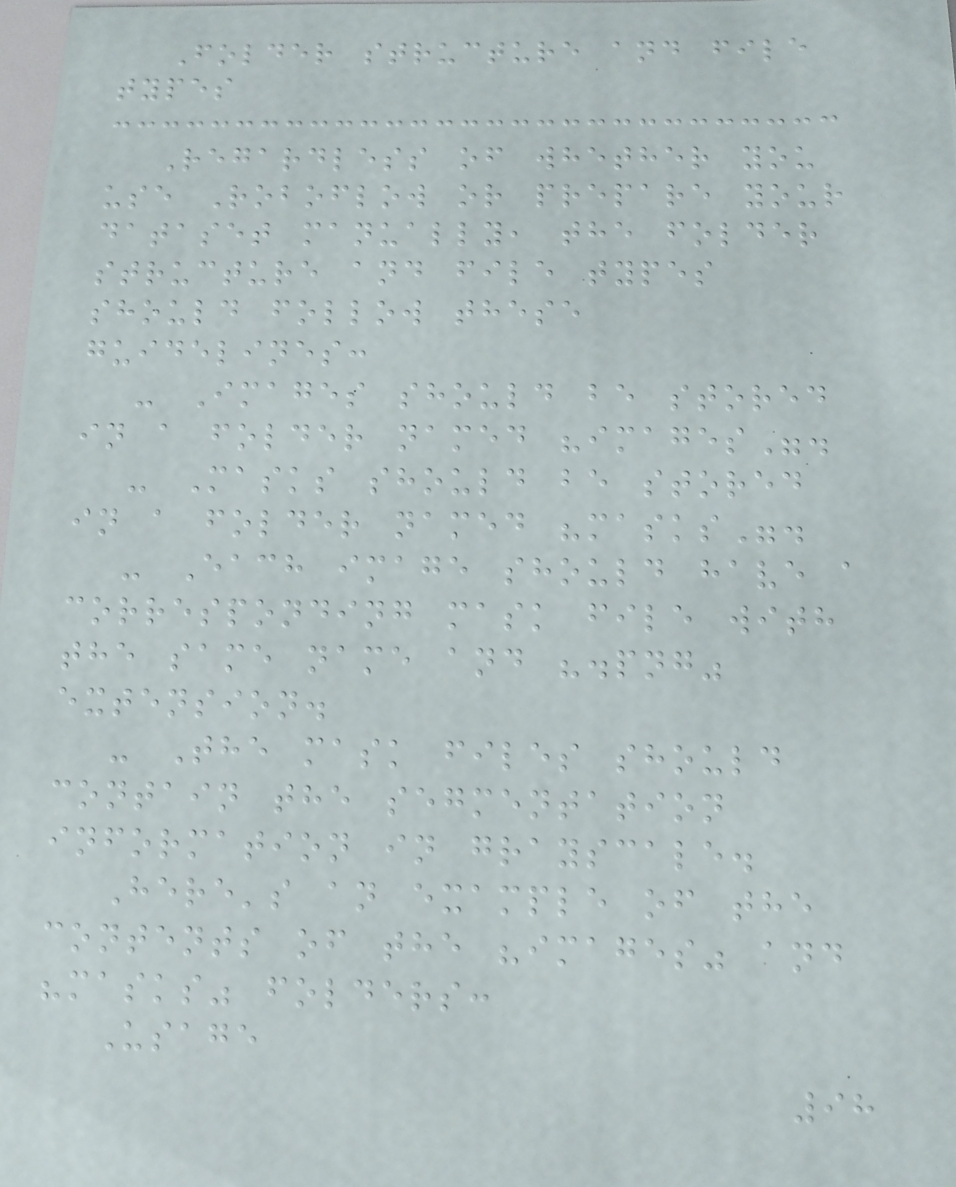Folder structure and file
types
Regardless of whether you
use Roboflow or prepare your
dataset manually, the folder
structure and file types
should follow these
guidelines:
- Images should be stored
in a folder named "images".
- Masks should be stored
in a folder named "masks".
- Each image should have a
corresponding mask file with
the same name and ".png"
extension.
- The mask files should
contain the segmentation
information in grayscale.
Here's an example of the
contents of the "images" and
"masks" folders:
Usage
98
